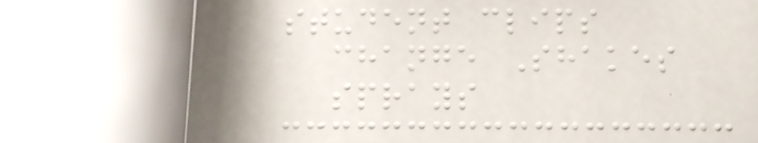student clips
change Shakes
sprays
